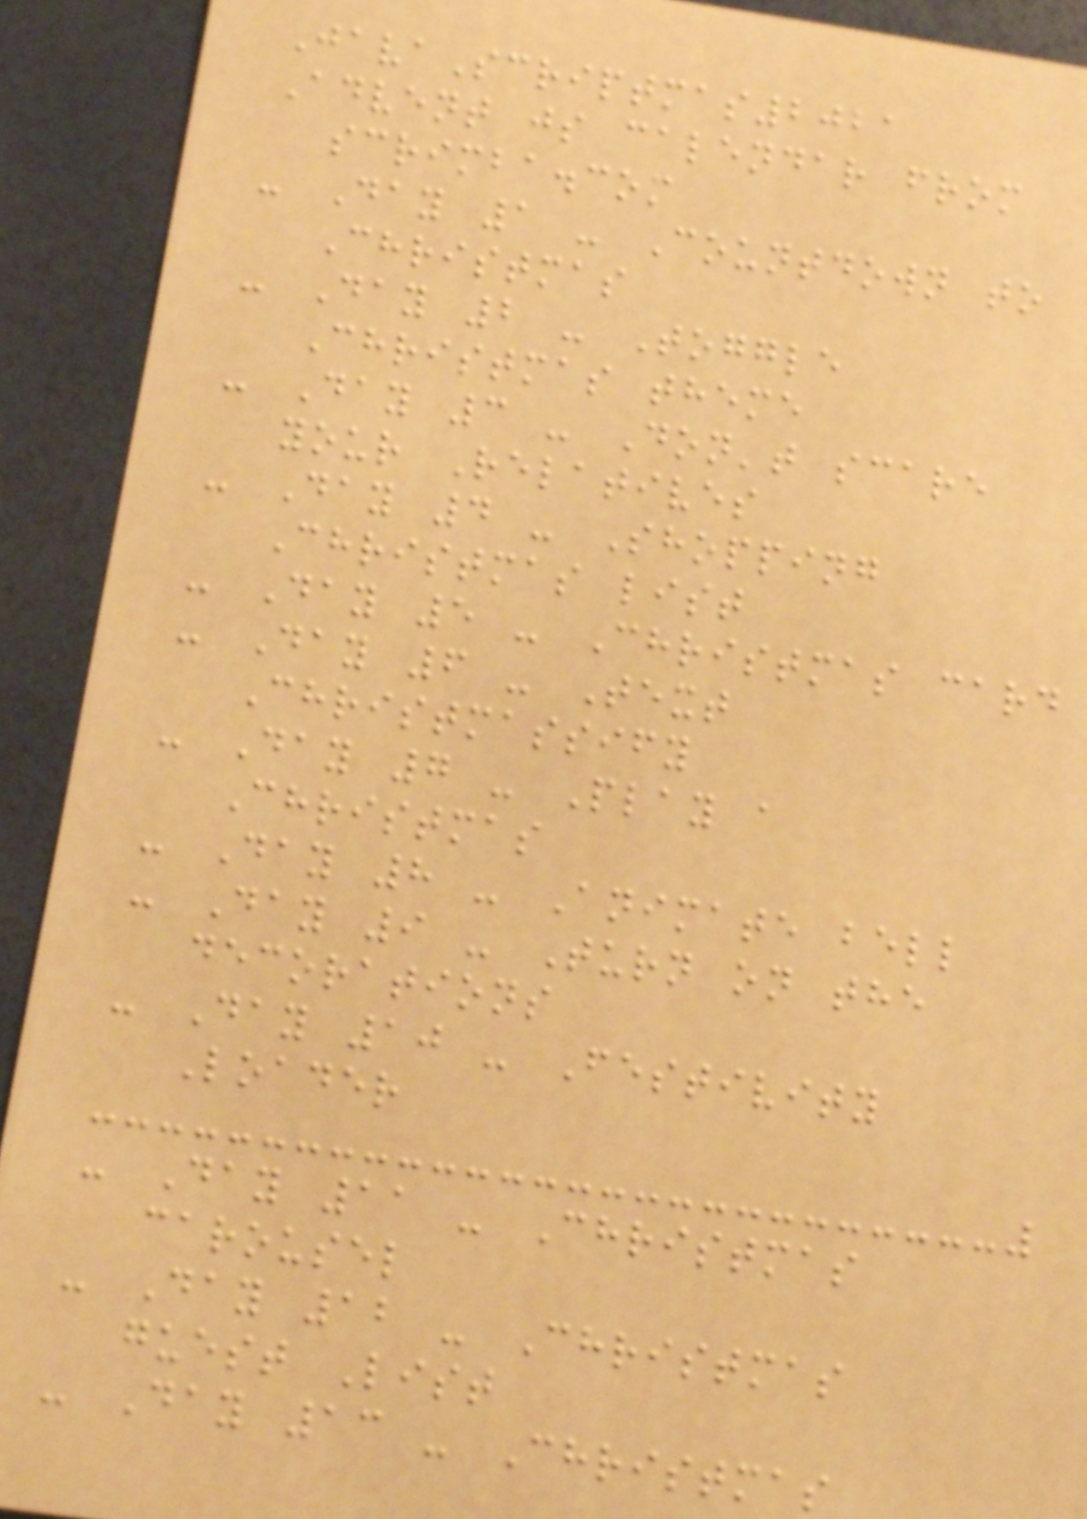JavaScriptmas2021
Advent js calendar from
scrimba.com
- Day 1 - Countdown to
Christmas
- Day 2 - Toggle
Christmas theme
- Day 3 - Don't scare
your Relatives
- Day 4 - Shopping
Christmas list
- Day 5 - Christmas card
- Day 6 - Text
Christmassify
- Day 7 - Play a
Christmas
- Day 8 - Animate bell
- Day 9 - Turn on the
decorations
- Day 10 - Festivity
Loader
- Day 11 - Christmas
carousel
- Day 12 - Christmas
guest List
- Day 13 - Christmas
